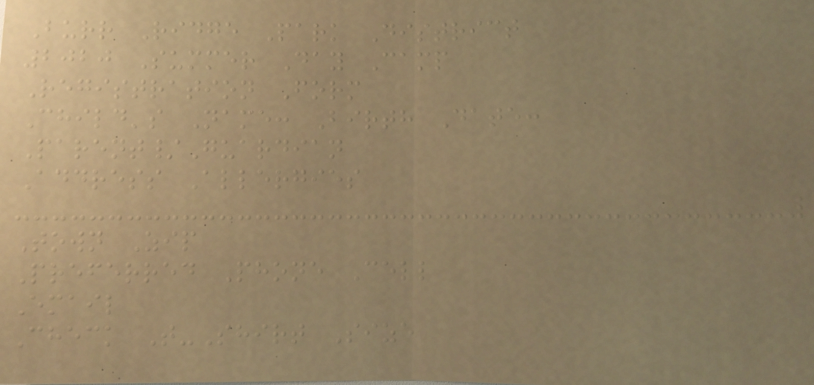Burr Ridge Park District
2020 Summer Day Camp
Registration Form
Child's Name: Birth Date:
Parent/Guardian
Address Allergies
Town Zip
Preferred Phone Cell
Email
Check T-Shirt Size
